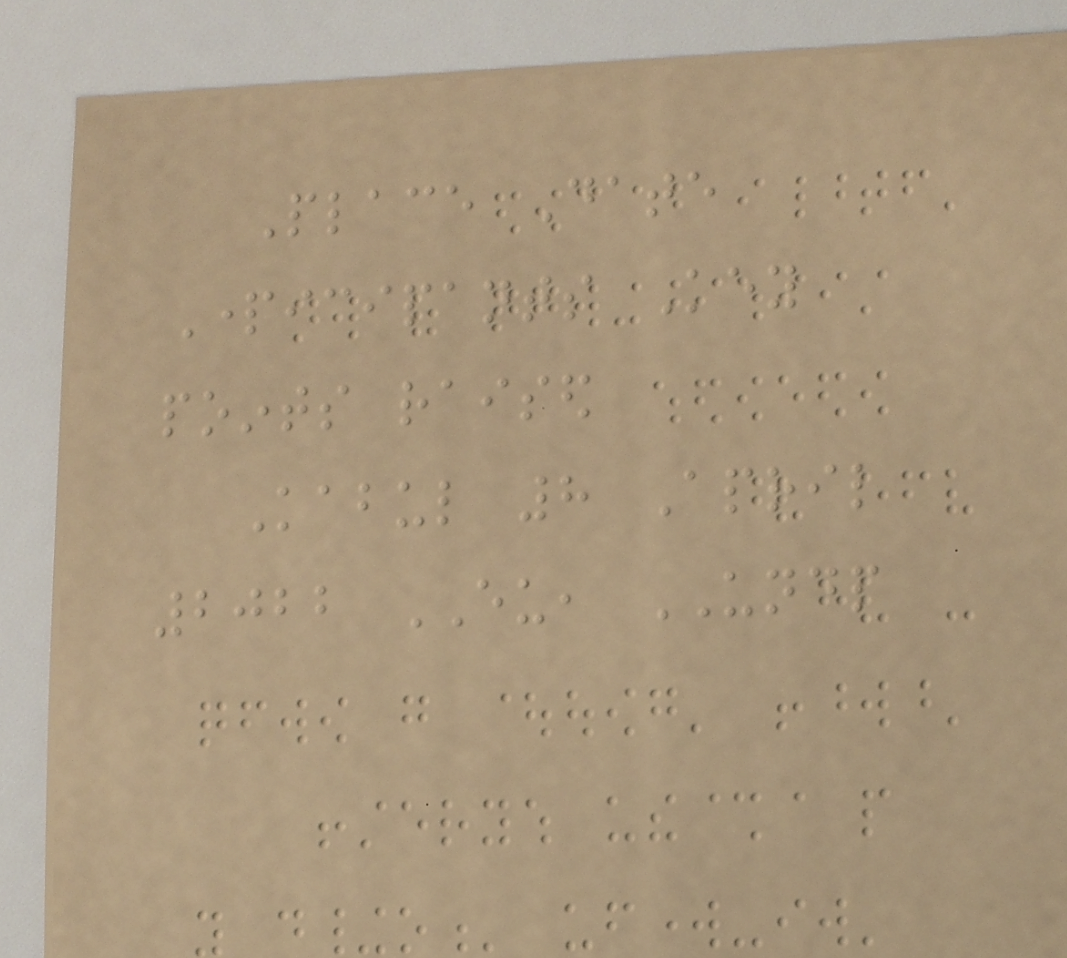Place Date
Participants Key
points raised
Kabul 8 April
2022 EU, UNDP
